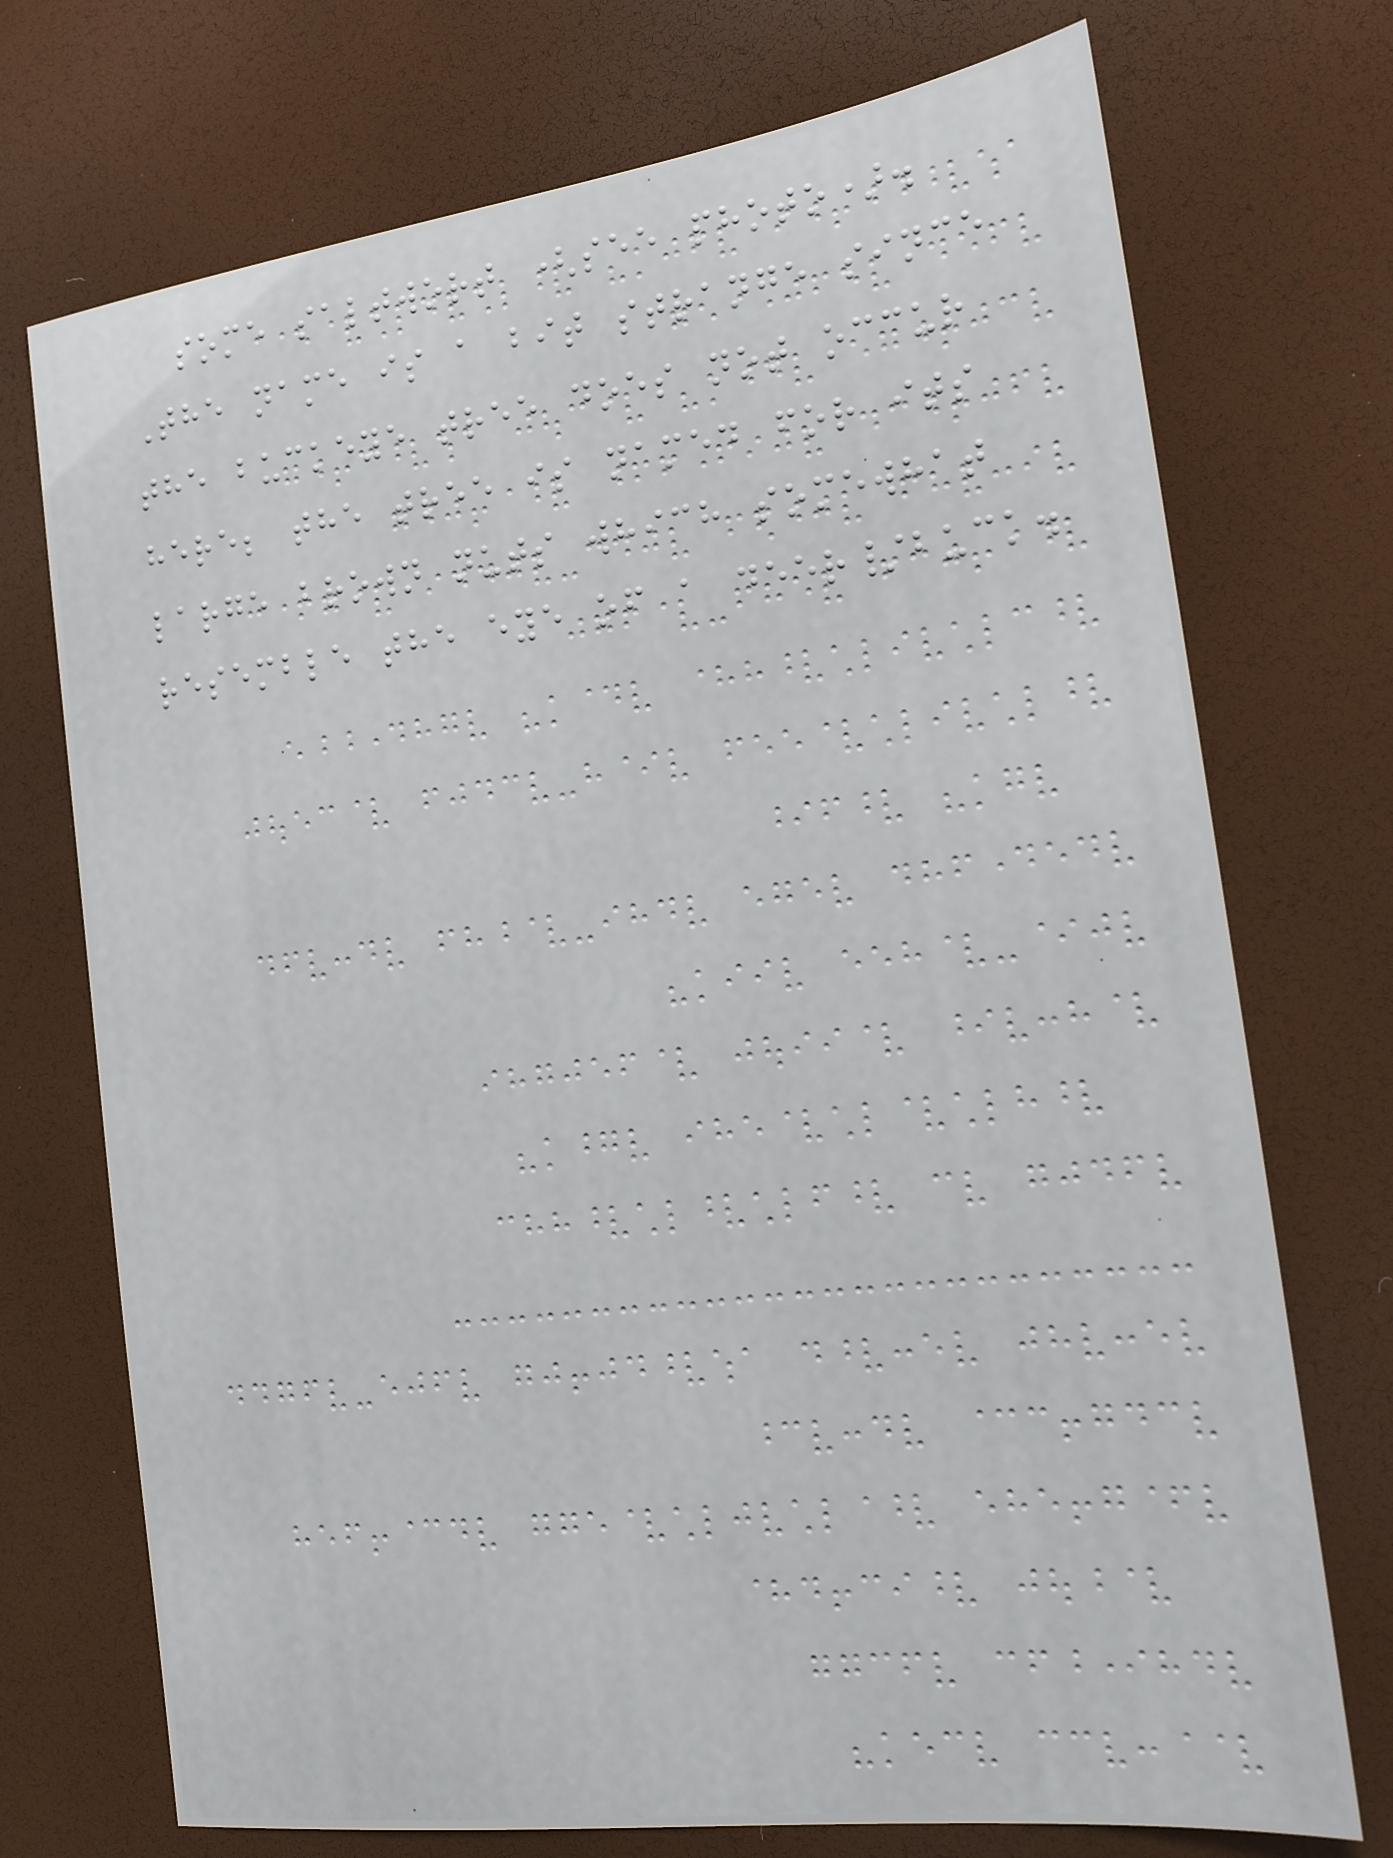some saltwort (see photo).
The name is a bit strange since
the buckeye tree does not occur
here; the tree is named for its
large brown nuts which somewhat
resemble the eye of a deer/buck.
